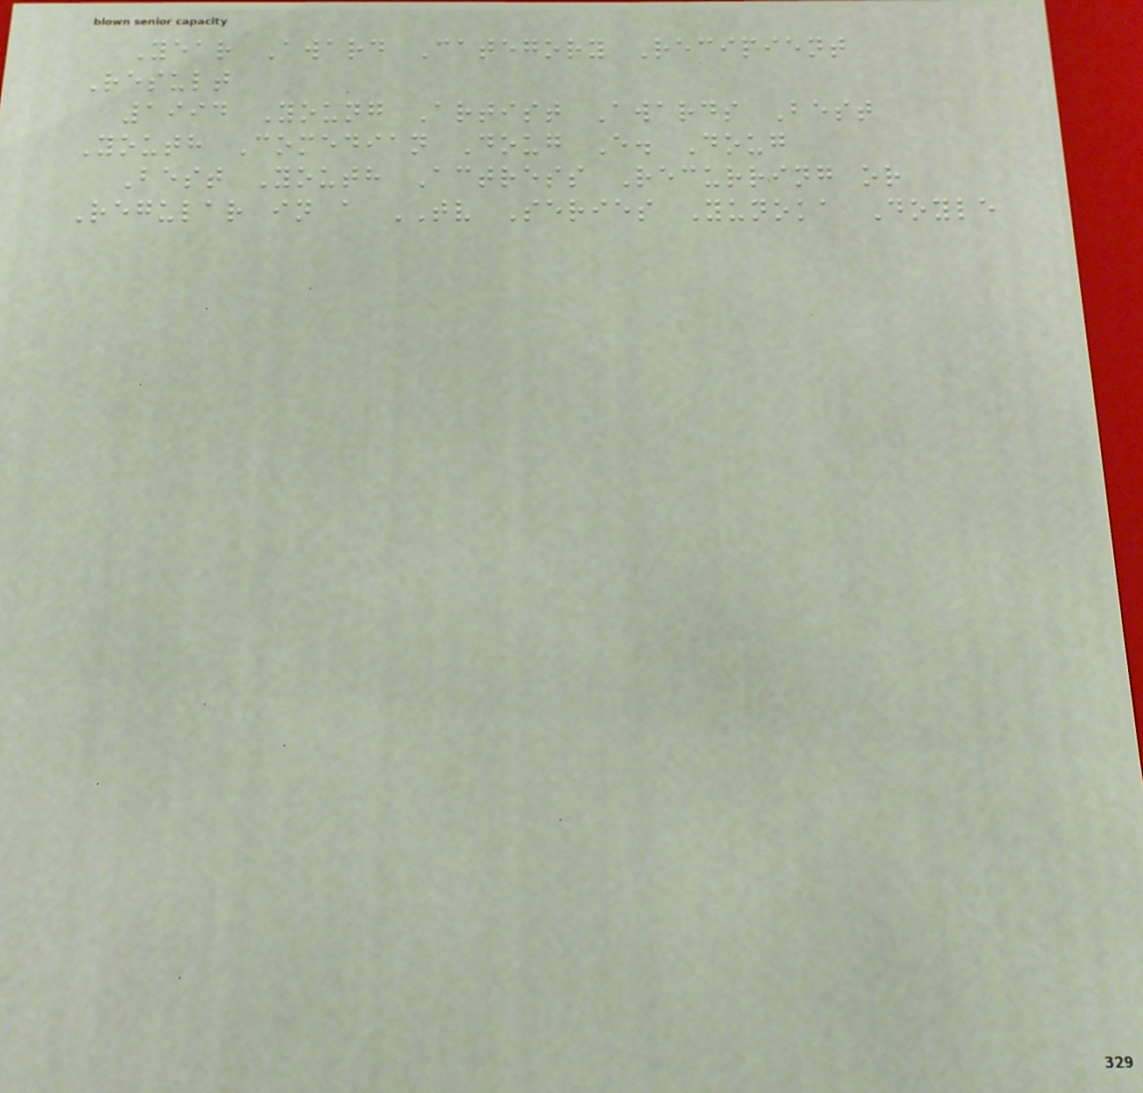Year Award Category Recipient
Result
1994 Young Artist Awards Best
Youth Comedian Doug E. Doug
Best Youth Actress Recurring or
Regular in a TV Series Yunoka Doyle
